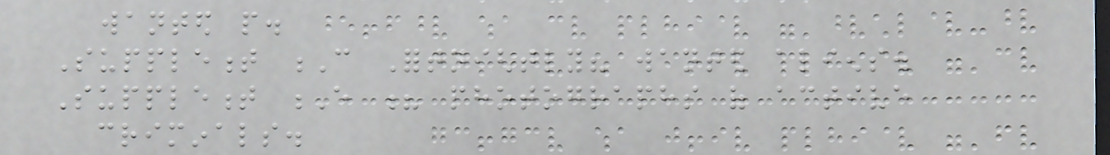wanted people.
Supplement C Fortnightly? wanted aliens.
Supplement E ? photographs of active
criminals.
